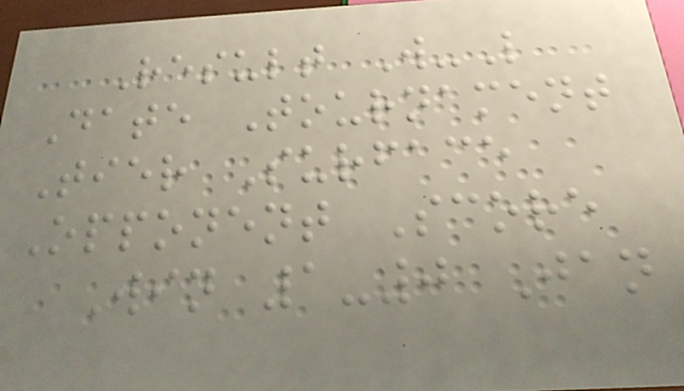Result W-L
Date Tournament
Tier Surface
Opponent Score
Win 1-0 Jan
